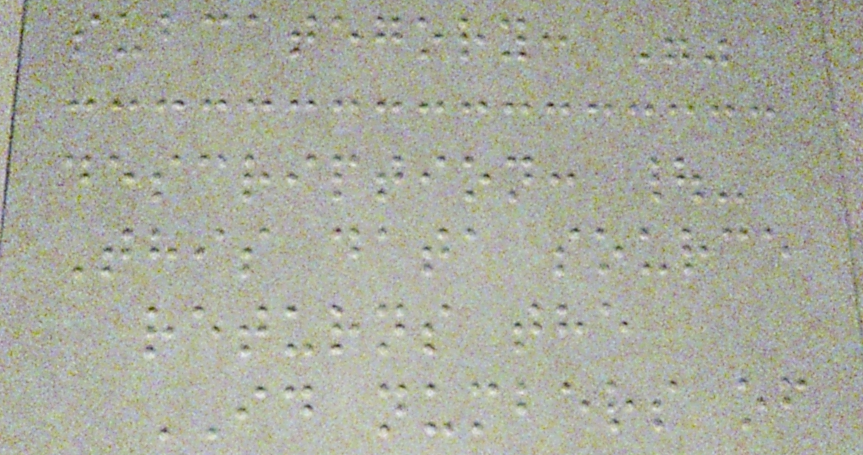subcategory: ""
description: |-
This data source
returns the
ID numbers of
